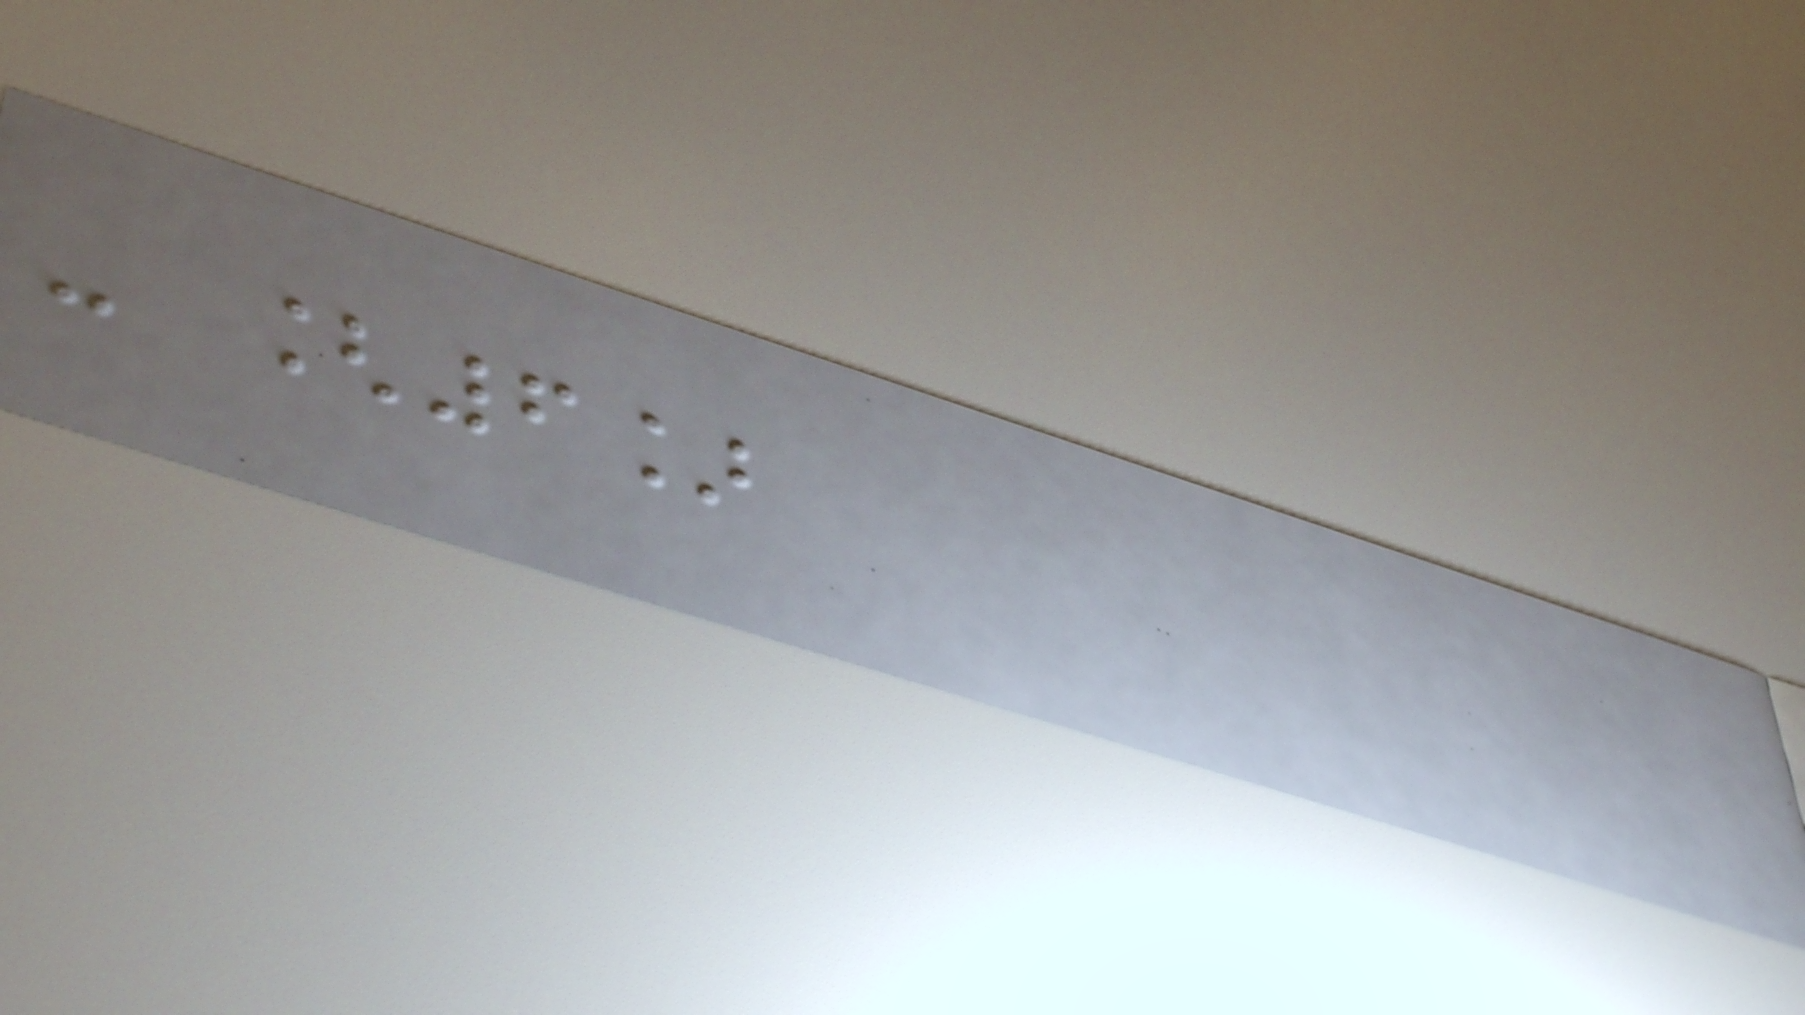- [6]
